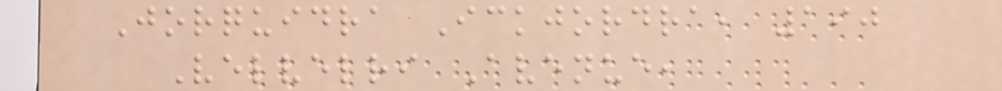Jorquidra Ickjordra, 190
Velvelri Avenue,
